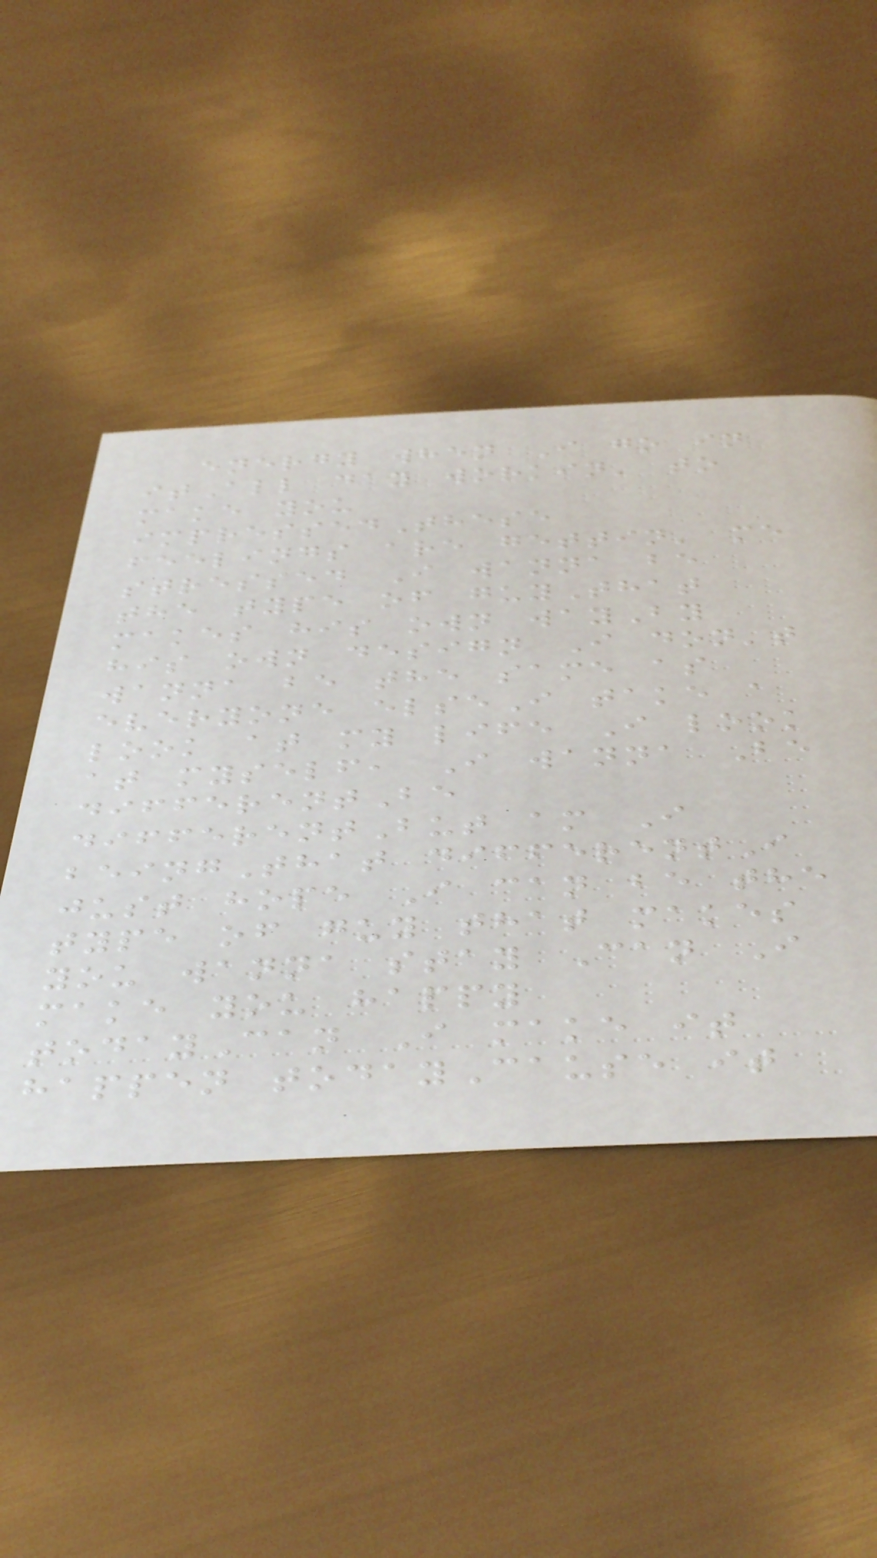energy when I go in
itAll day workin' to
make you
impressedThese
feelings are gettin' me
stressed I wanna be
the type of guyThat
makes his own wayBy
his own design I don't
wanna be the same as
everyone elseI take a
look at my life I look
at myself, I wanna Be
differentBe
differentBut am I
beingThat differentI
just hope I can be the
type of guy that makes
you wanna stay Can I
make you happy
todayCan I make it
happen todayCause it
